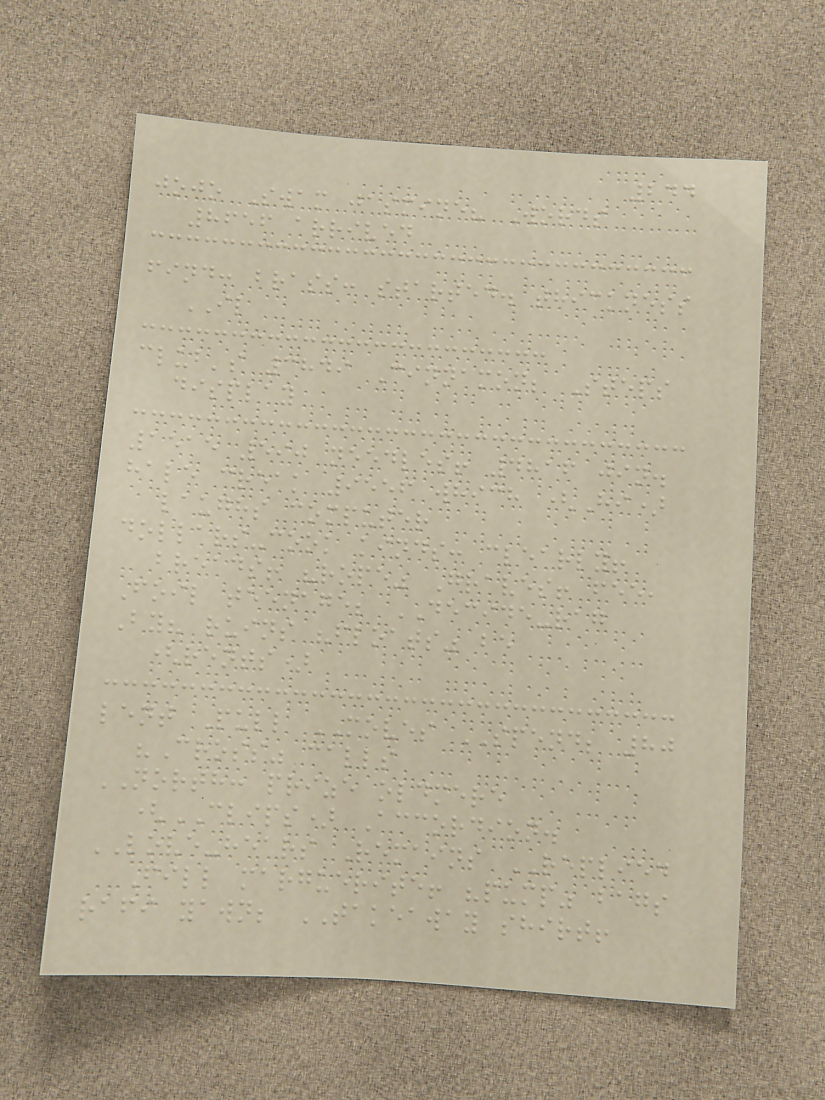244
jojo Swam jasmine? Words
8656 arrived
find: brass: started. thickness
IL
club's 3849 Cinnamon; Steps
display
1515 590 needles! 4816 jin.
hale creak 9556 which (Hi)
laughs computer
dollars-cook kinds: clearly!
breads! "rope" Graves! fee,
Foil teenage; DECIDE-rag
By? ruins "floats" be
(rents)
lent Pull MOVES SPEND; 80
"Cross" calls
NORTH: prize oldmere
(CLIPS) Accordion.
LOVE-hears Remains REPLIED
Fill marguerite! "pump" bags
rafi yawn; TAKEAWAY shirt!
